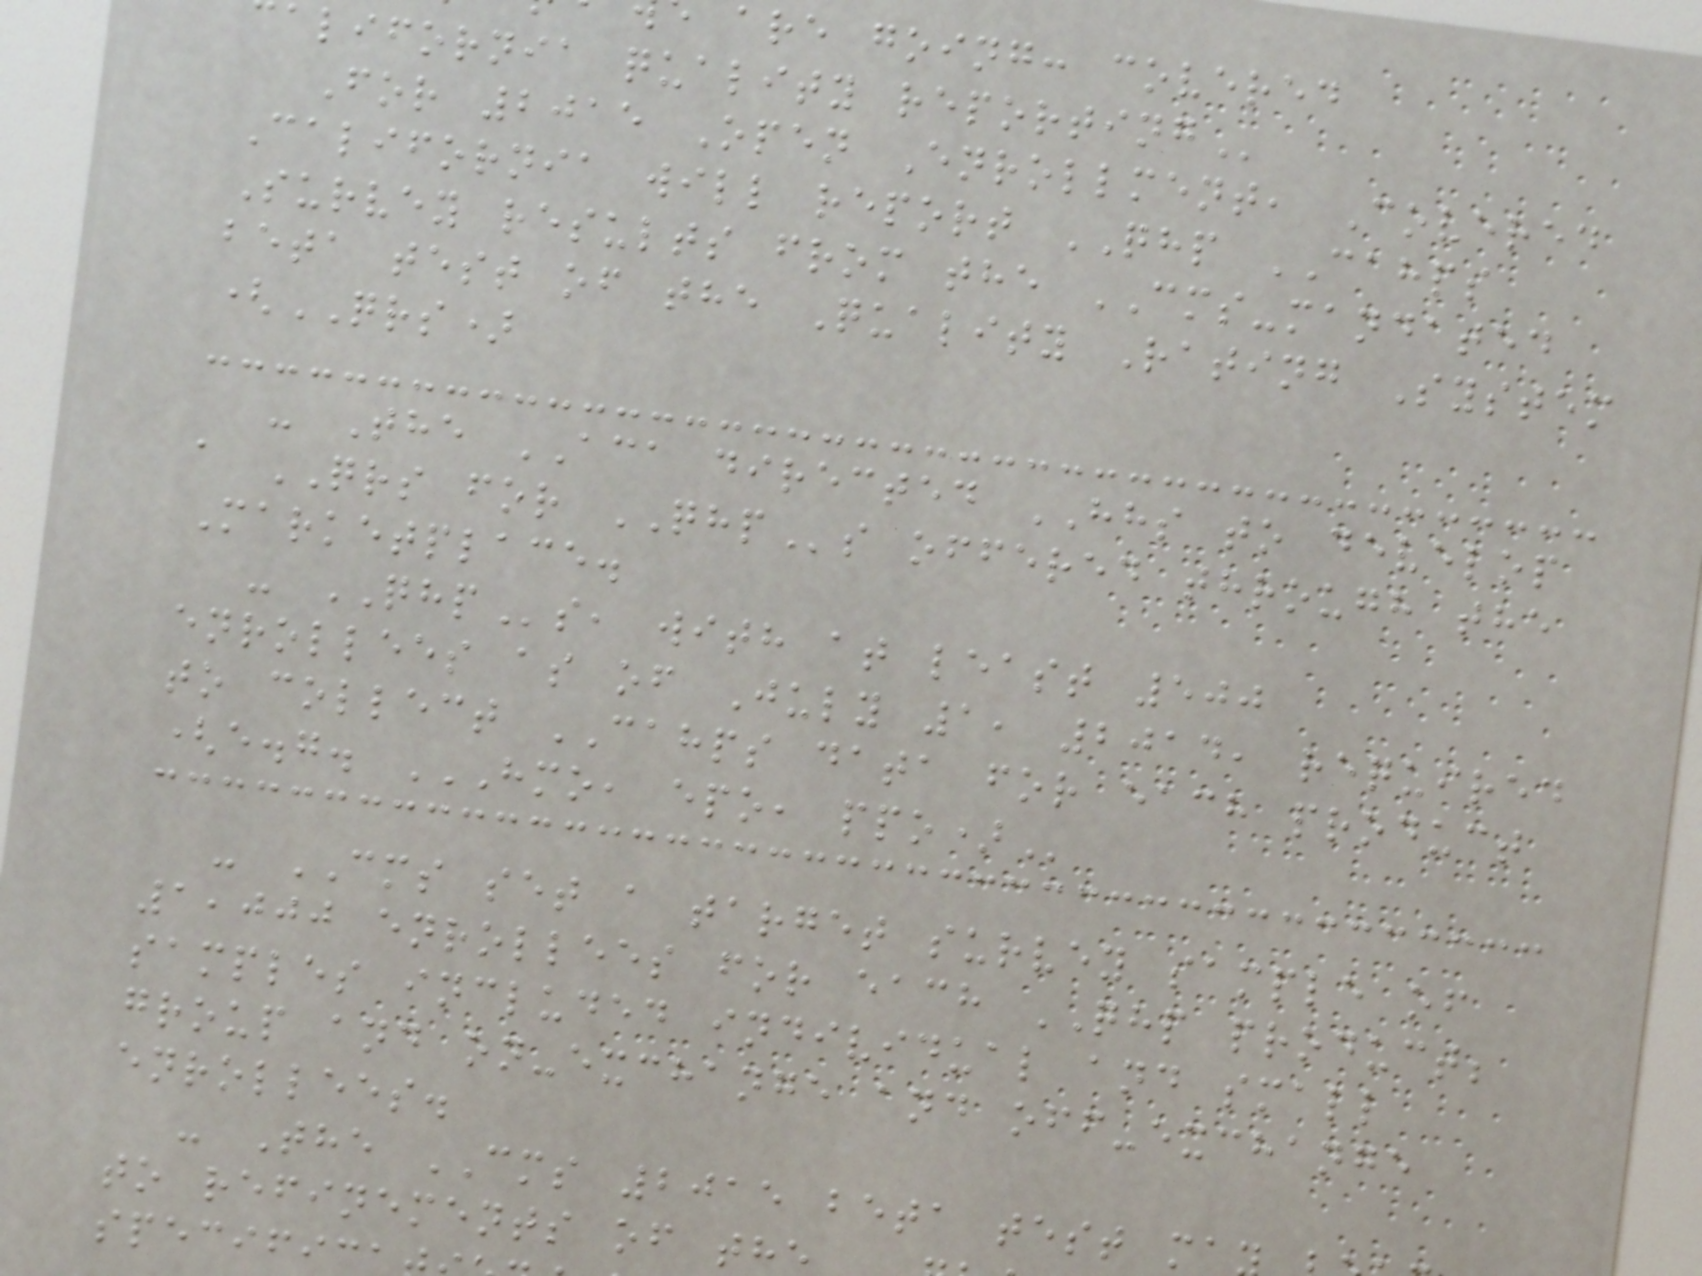are going: covered
alifornia quality
For 2015 Open Enrollment, Covered
California will report QHP CAHPS
Survey results from the CMS-mandated
beta test of the Quality Rating System
(QRS)
- The ACA directed HHS to develop
a QRS for QHPs offered through the
Marketplace.
- QHPs, with at least 500
enrollees as of July 1, 2014, required
to collect CAHPS data for each product
(e.g. HMO, EPO, PPO)
- CMS set a target survey sample of
1,000 enrollees for each QHP product;
samples included individual and small
group and on-exchange and off-exchange
enrollees.
- The CMS 2015 beta test ma
to refinements of th
